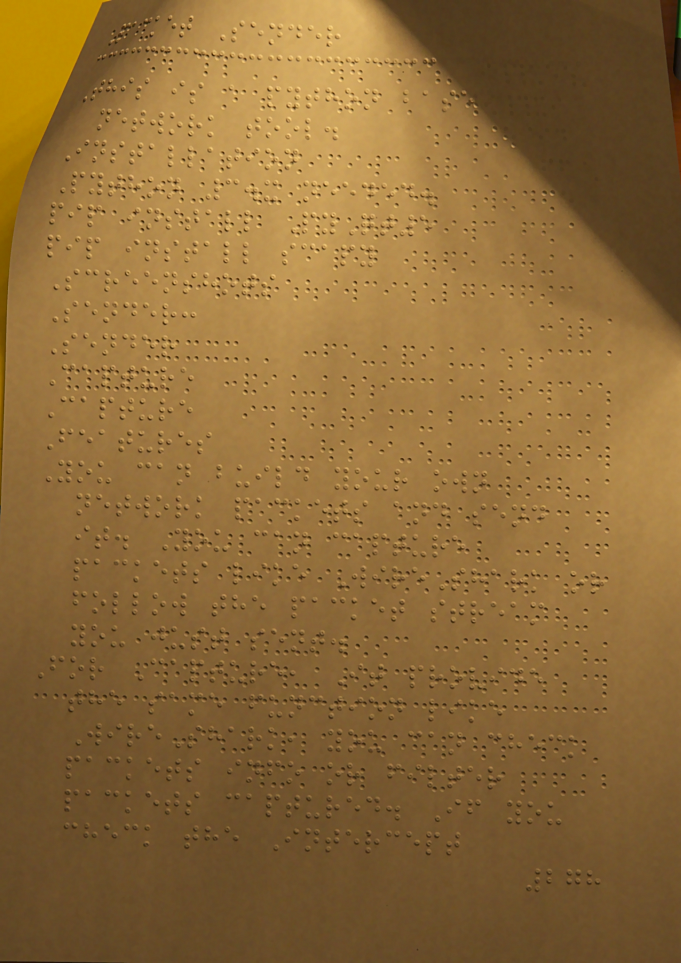Packet Sender
This is a python based
network tool.
Installation
Python 3.x needed.
pip install PyQt5
pip install scapy
Screenshots
Sender:
Sender
Capture
Capture
Features
You can build your own
network packets and send
it. You can capture
packets like WireShark or
follow the packet stream
you just sent.
For Capture, It provide
the same function like
WireShark, you can check
packets info or filter
packets captured. If you
check the Intercept
278
